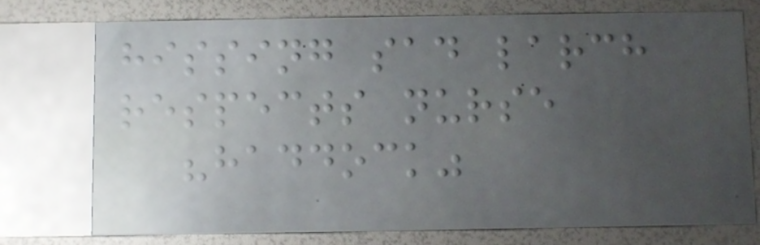hissing sad larch
respects nurse
"haddock"
